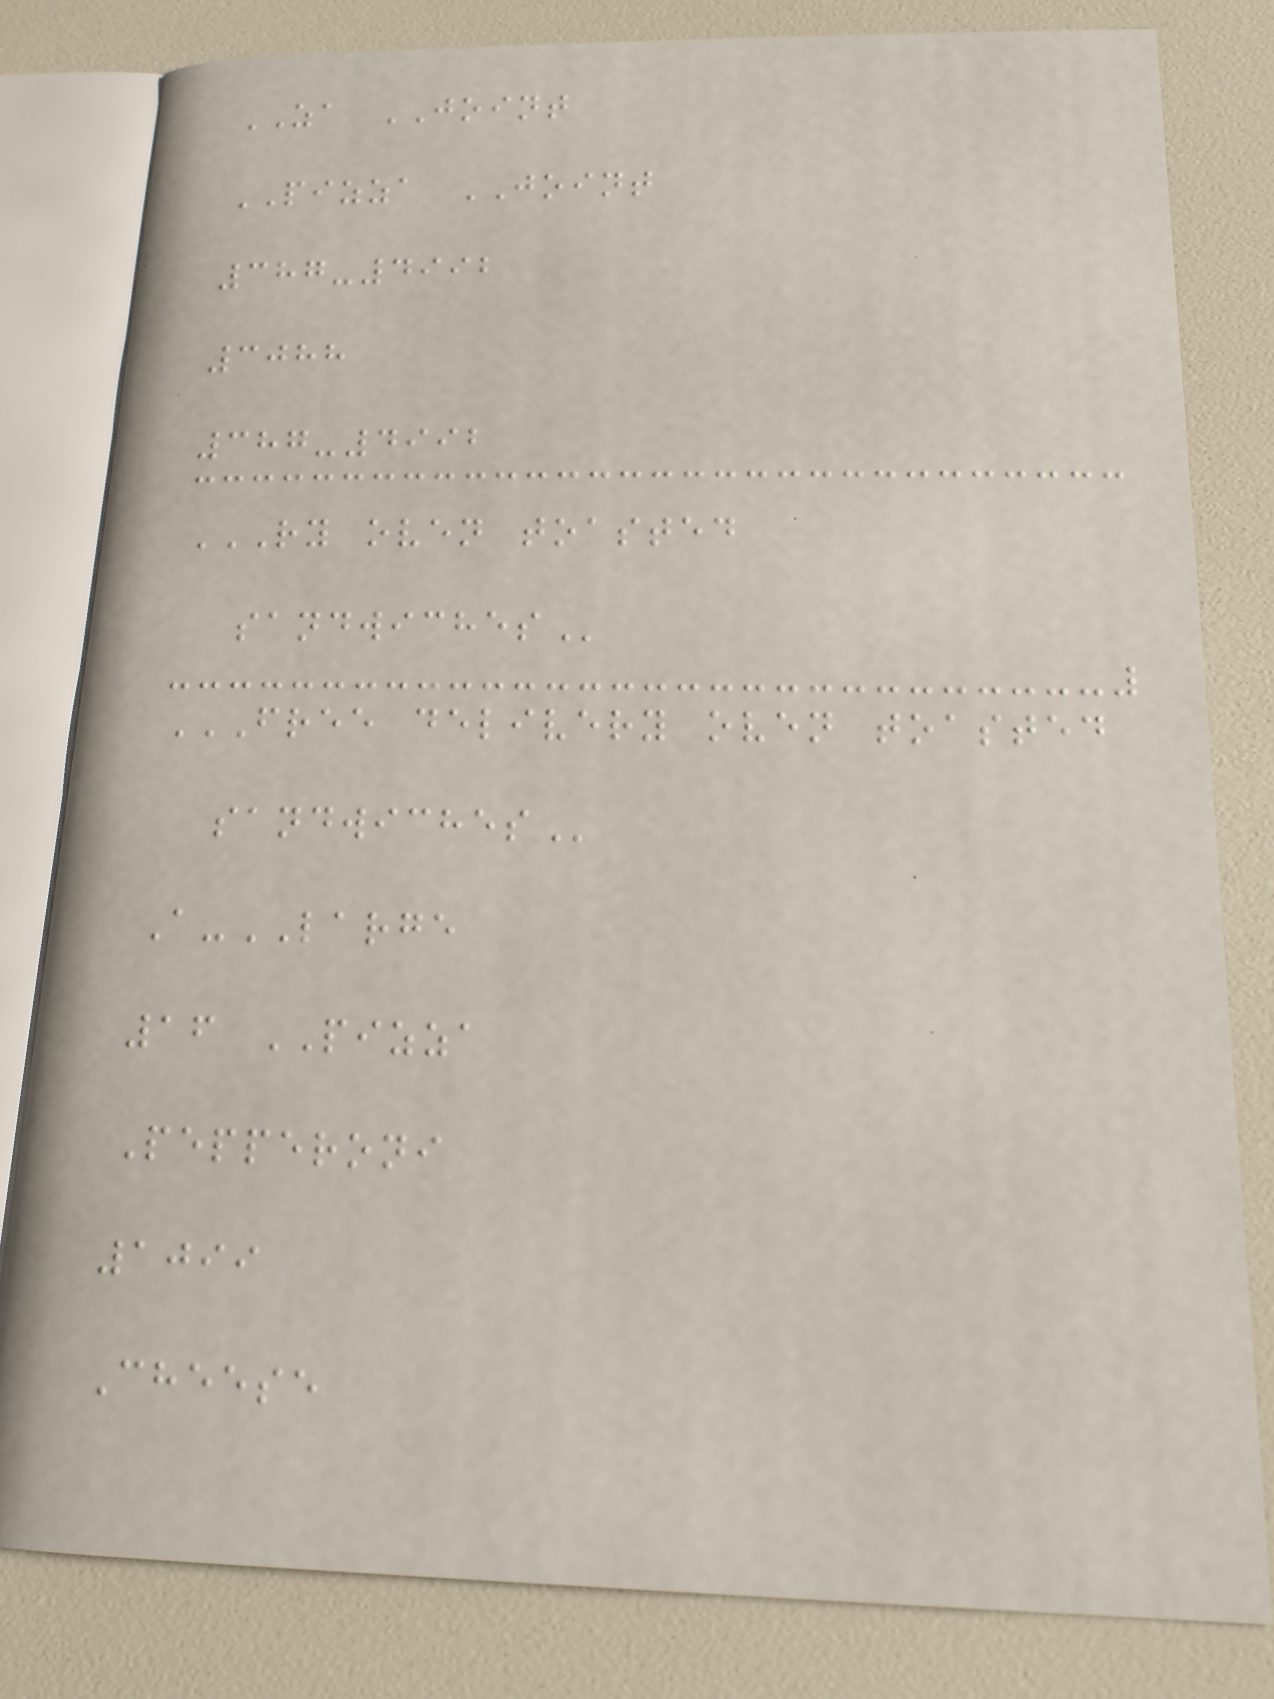ZA JOINT
PIZZA JOINT
387-4992
3088
387-4992
RY OVEN TOASTED
SANDWICHES
FREE DELIVERY OVEN TOASTED
SANDWICHES
A-LARGE
16 PIZZA
Pepperoni
1099
Cheese
